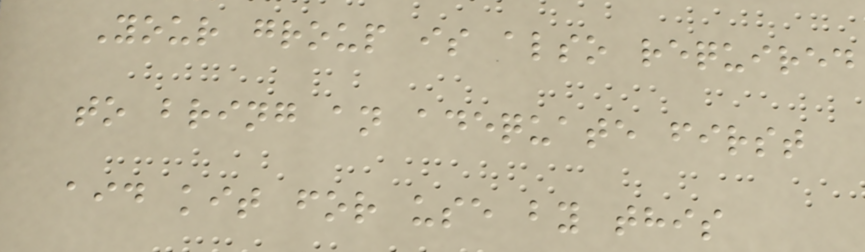Your group is also required
to bring an adequate first
aid kit for use by this
